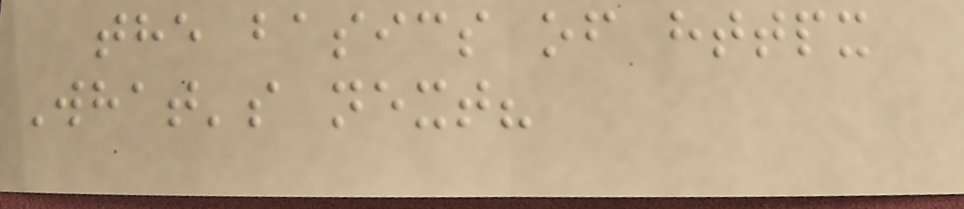the basics of httpx
What's next?
